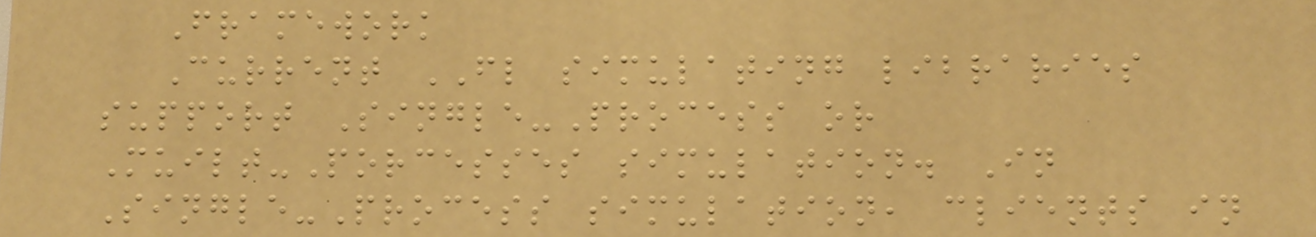Framework
Current FL simulating libraries
support Single-Process or
Muilt-Porcesses simulation. In
Single-Process simulation, clients in
